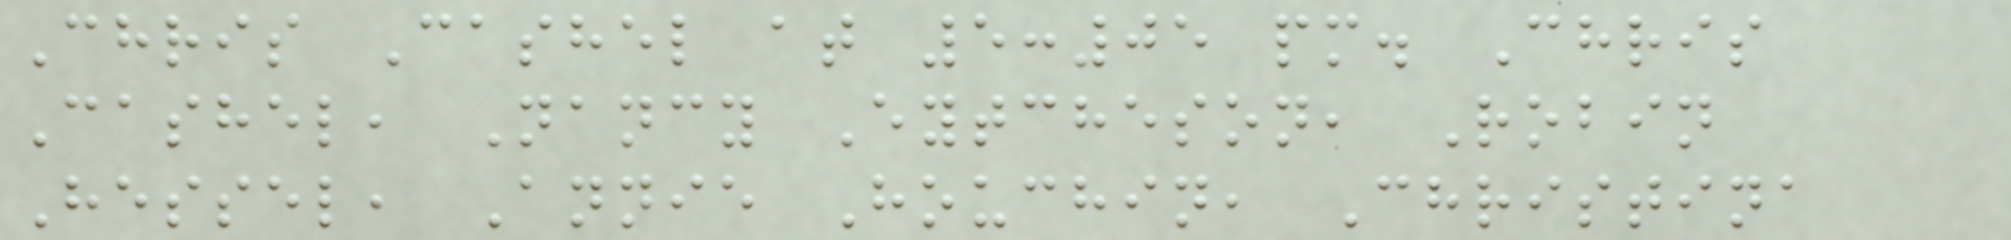Chris Cashel at 5:05 pm. Chris
Cashel, Nancy Eytcheson, Robin
Hessel, Annie Houchin, Christina
